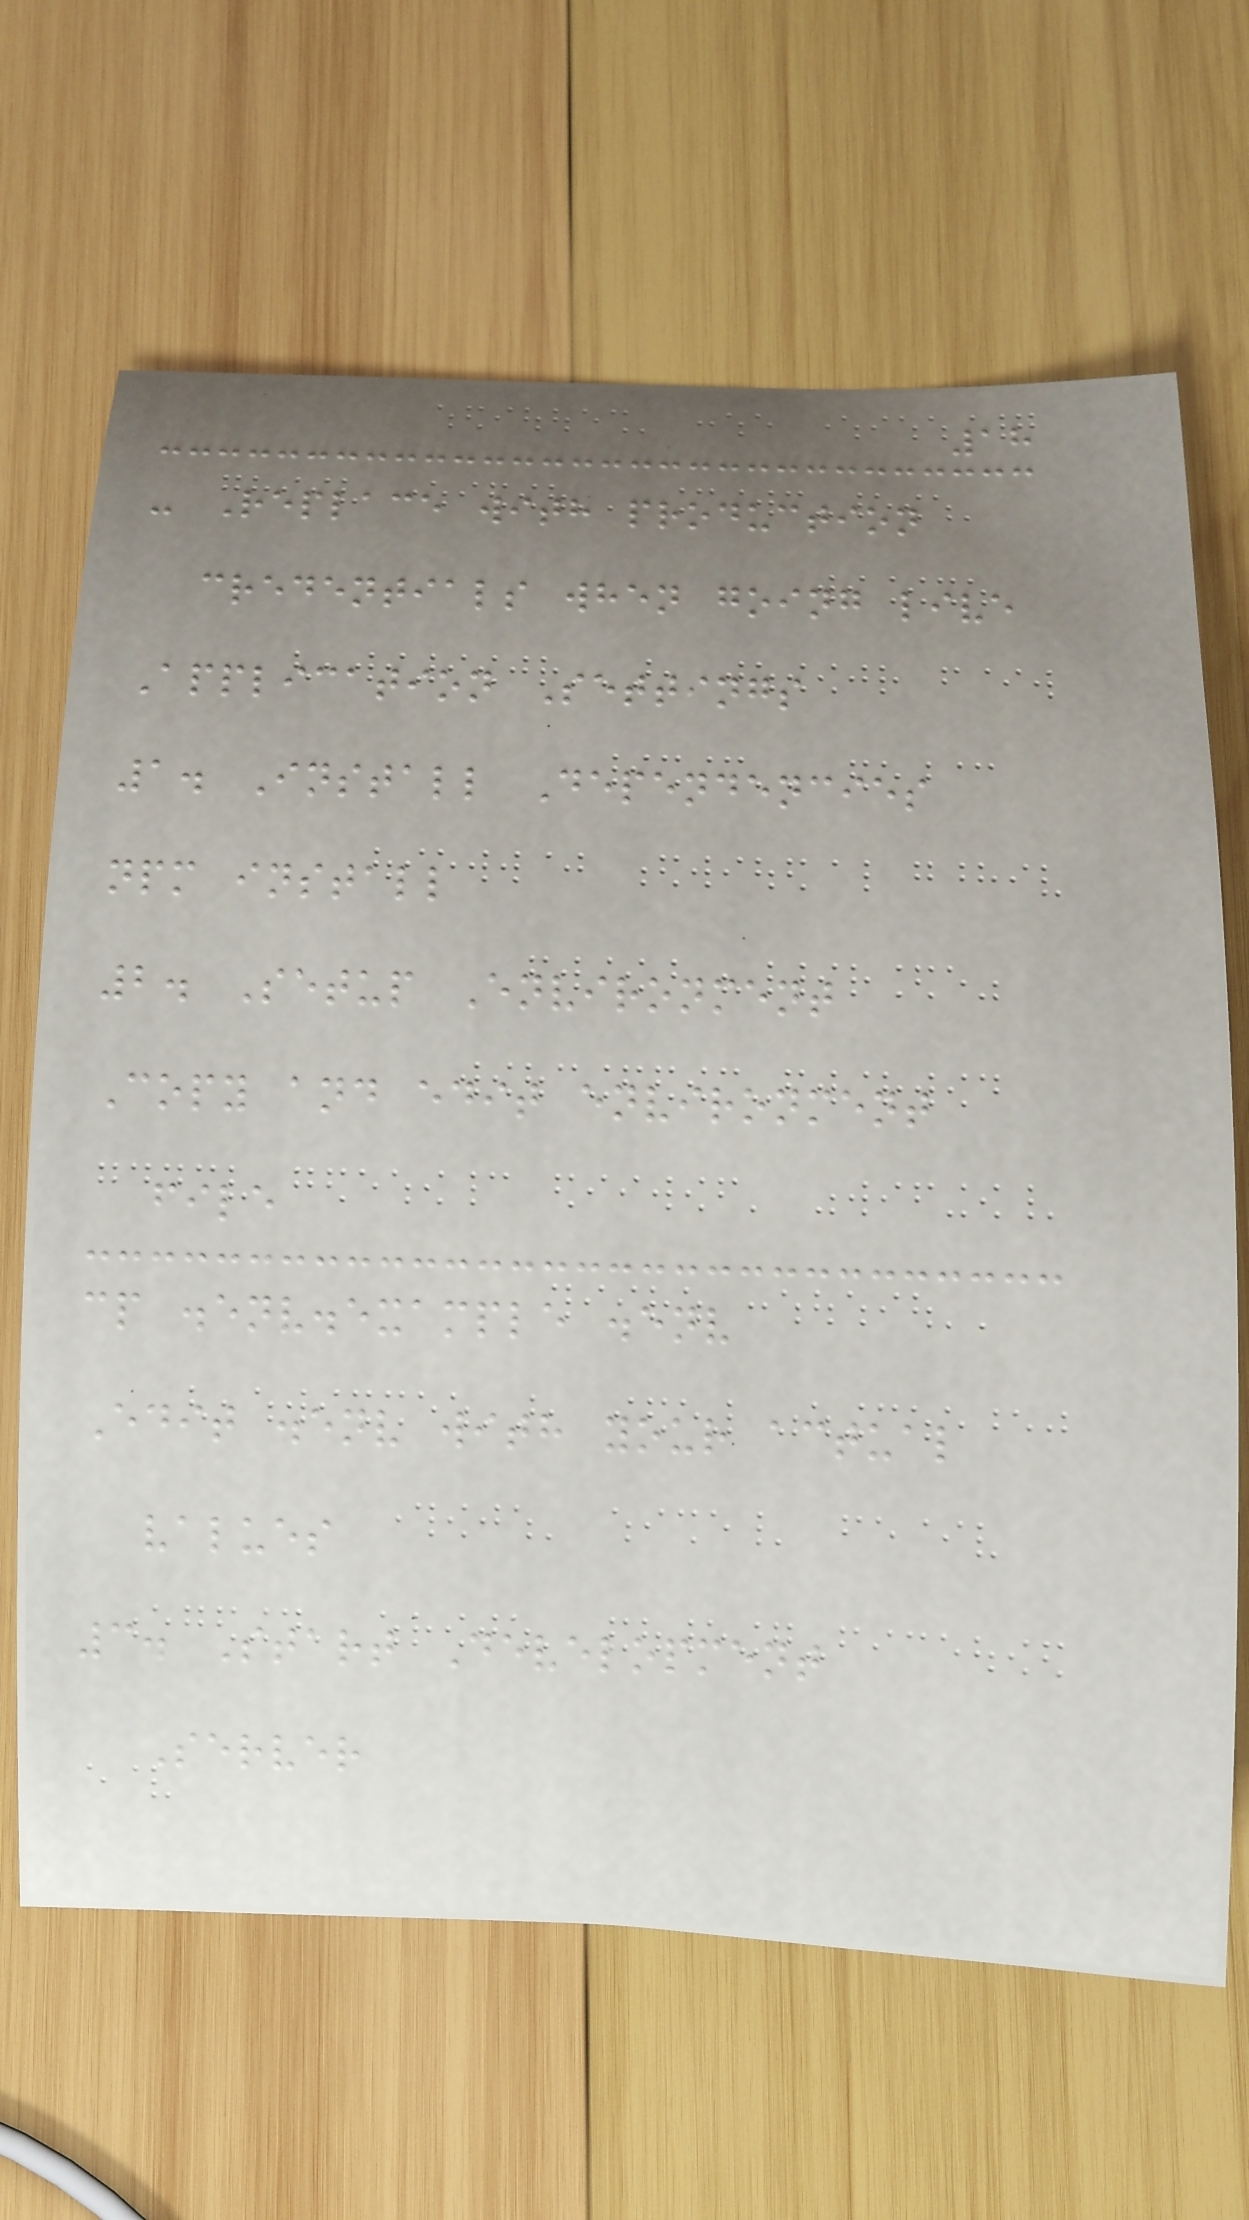18
- Replace with production
credentials when going live
Application Settings
1. Install Dependencies
npm install
2. Setup Environment
Copy and edit environment
file
cp .env.example .env
Edit .env with your actual
values
3. Start Development
Server
